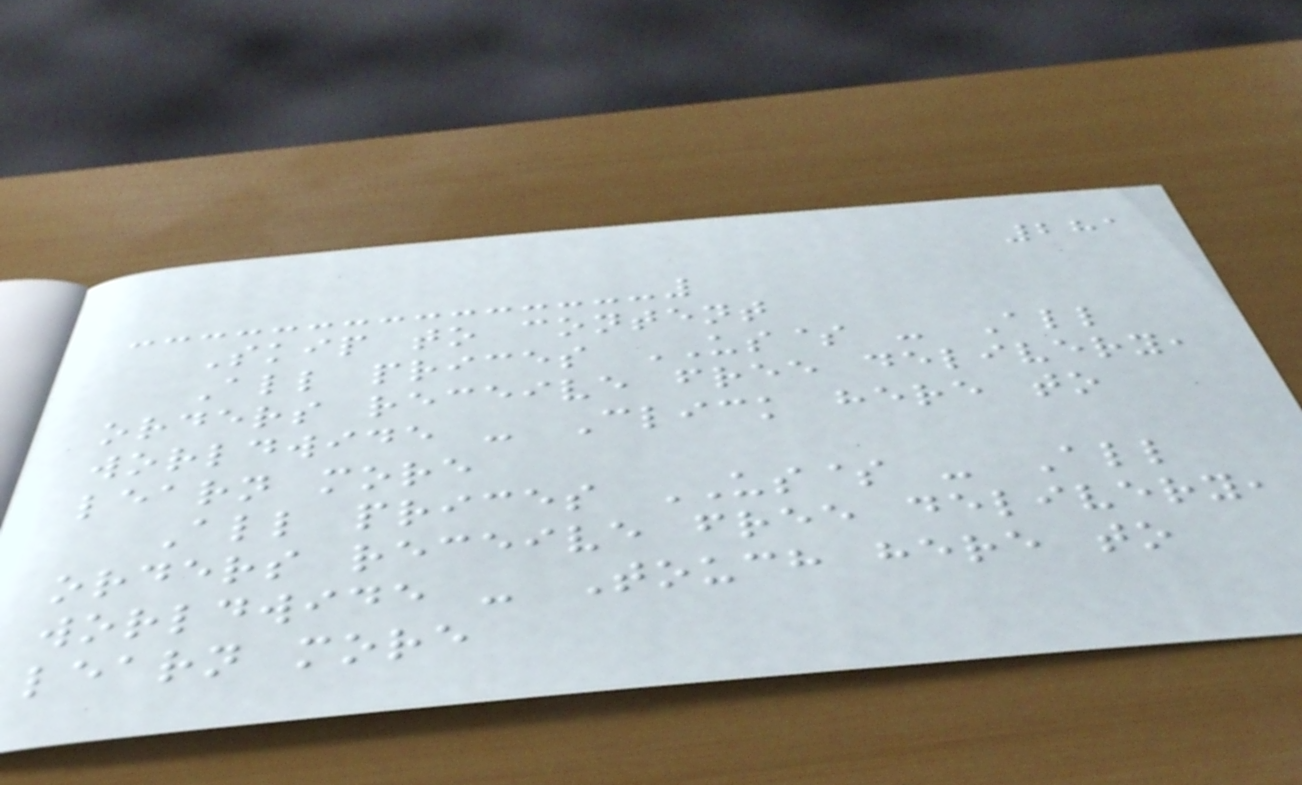281
Skip to content
All prices US$ - All
orders receive free delivery,
worldwide - Click here to
learn more
All prices US$ - All
orders receive free delivery,
worldwide - Touch here to
learn more
